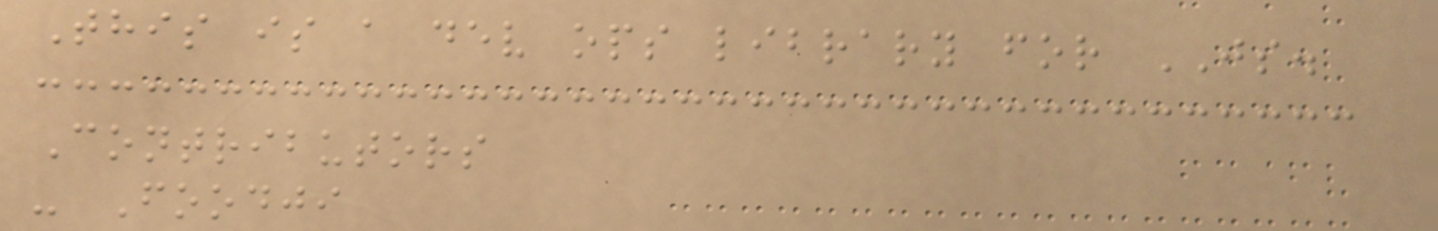This is a dev ops library for JS.
Contributors
- Foodji
